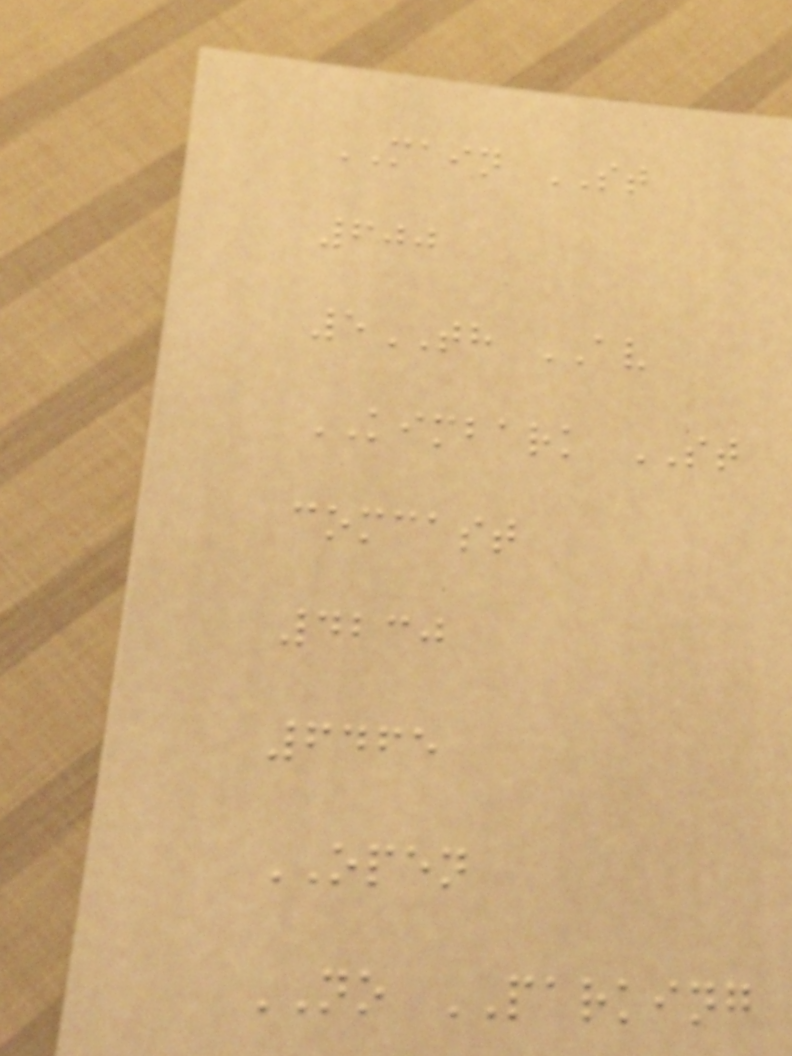MAIN ST
600
5TH AV
KIMBARK ST
comcast
4230
6465
OPEN
NO PARKING
